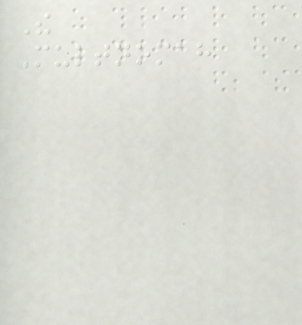The
Multnomah
